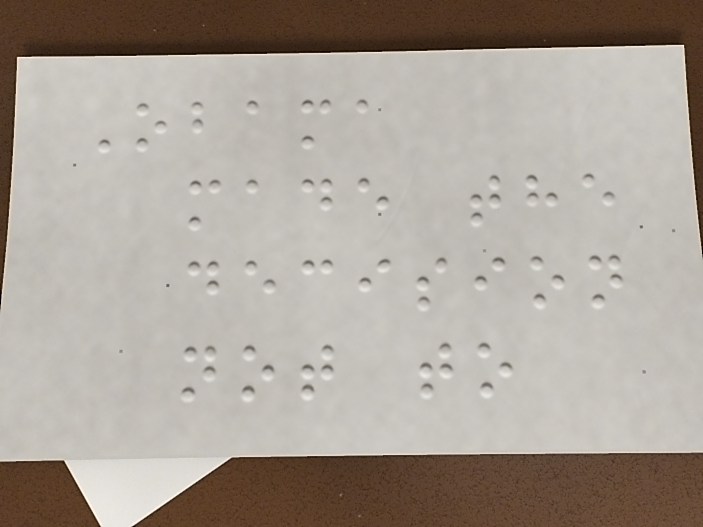Obama
made the
decision
not to
